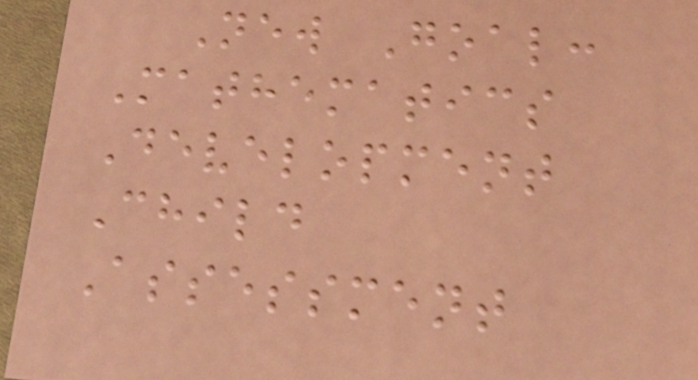New Goal:
Mathematics
Development
Child
Assessment
